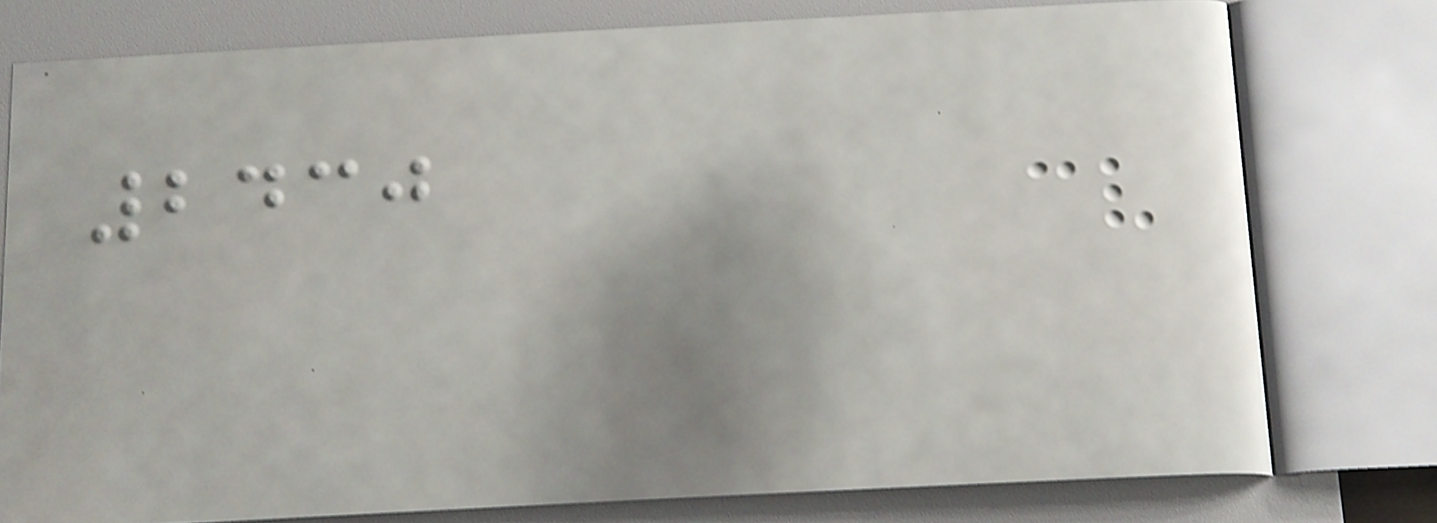2430
